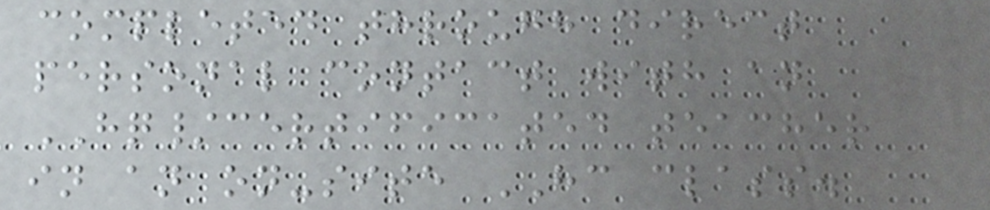completed through direct
personal contact with an
HQ/certificated teacher
in an on-site HC class.
